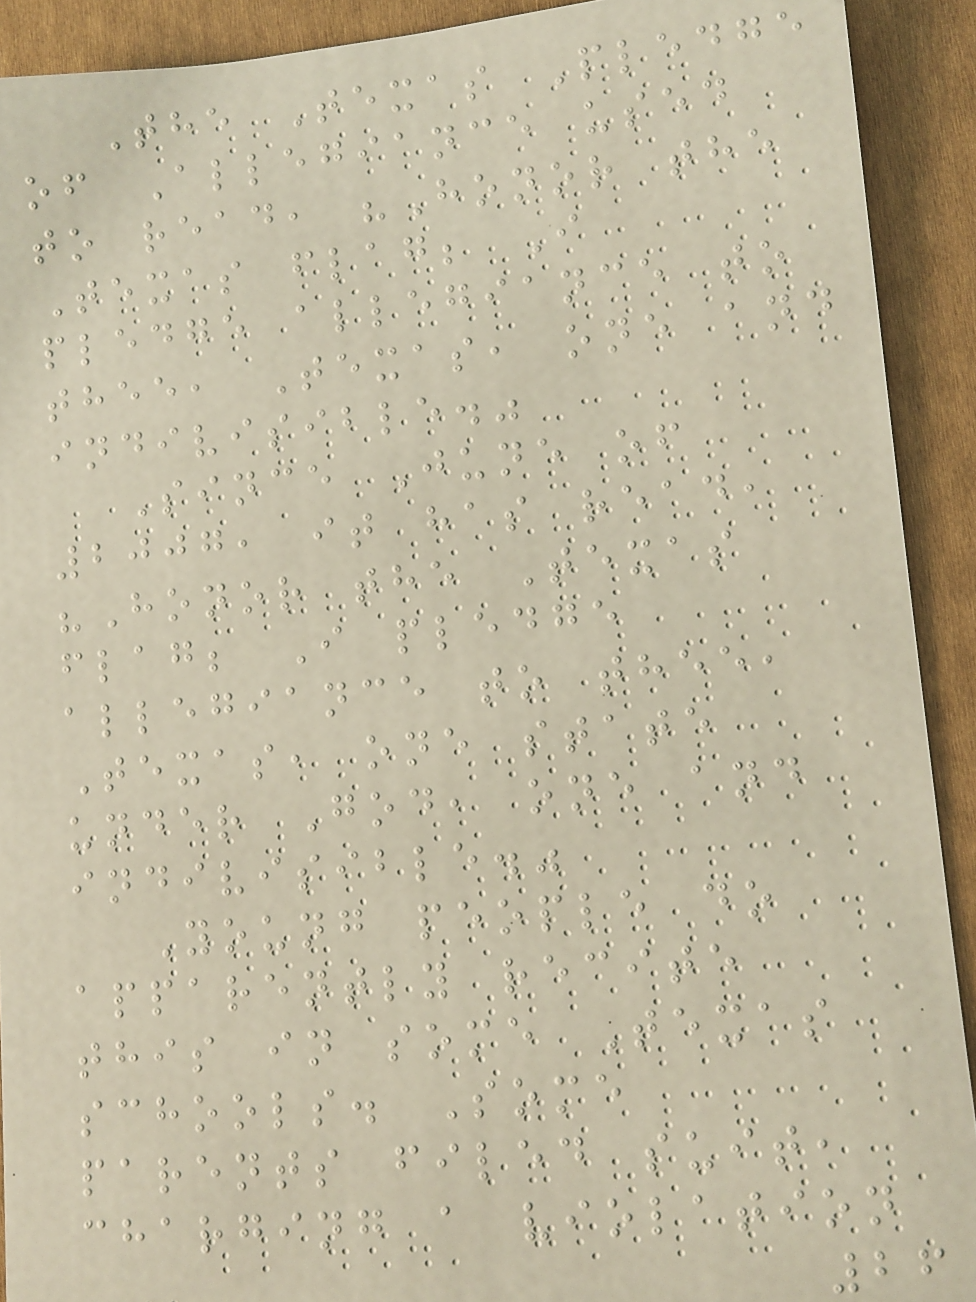The Texas Pledge
of Allegiance used
to read, "Honor the
Texas flag; I
pledge allegiance to
thee, Texas, one and
indivisible."
Since June of
2007, it has read,
"Honor the Texas
flag; I pledge
allegiance to thee,
Texas, one state
under God, one and
indivisible."
Young people do
apparently recite
this in some Texas
schools. Some
parents filed suit,
charging a violation
26
